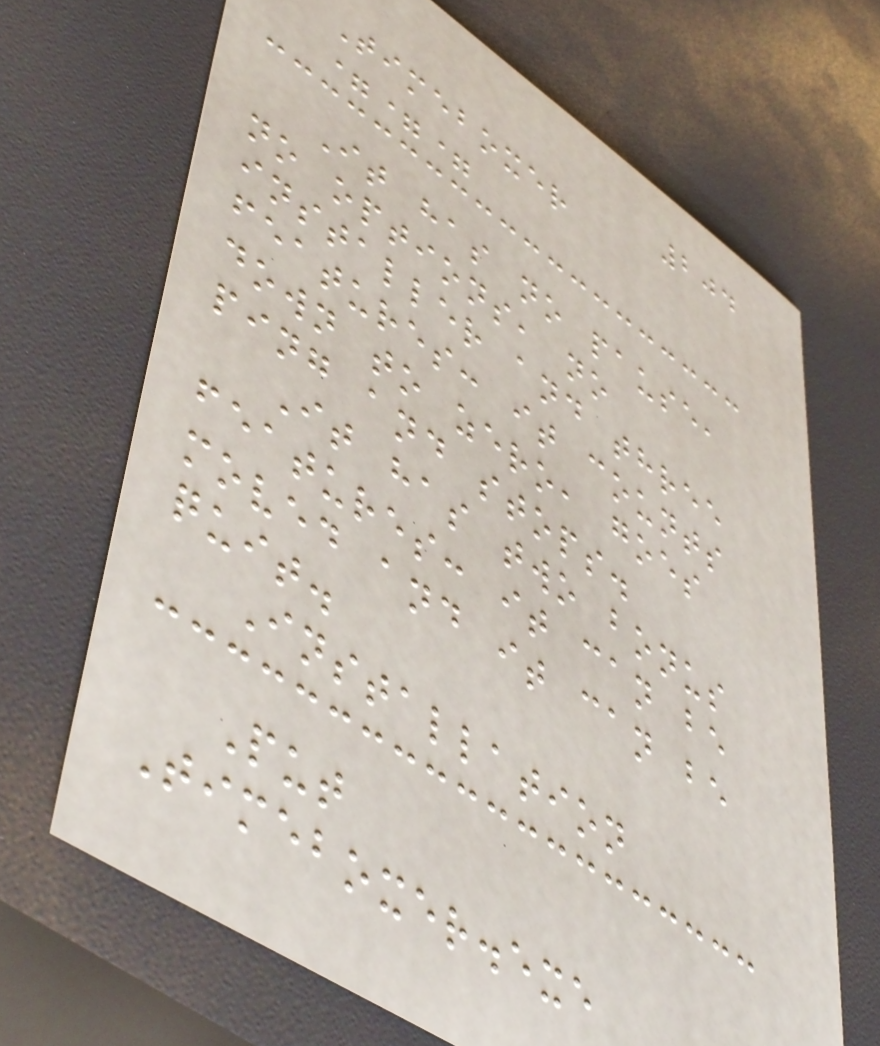204
Timeboxer
===
It has no pause,
no options, no
installer and three
features: it counts
down to zero, goes
ping and stops.
It has two bonus
features: it can be
moved and it can be
quit.
Installation
Put
Timeboxer.exe
